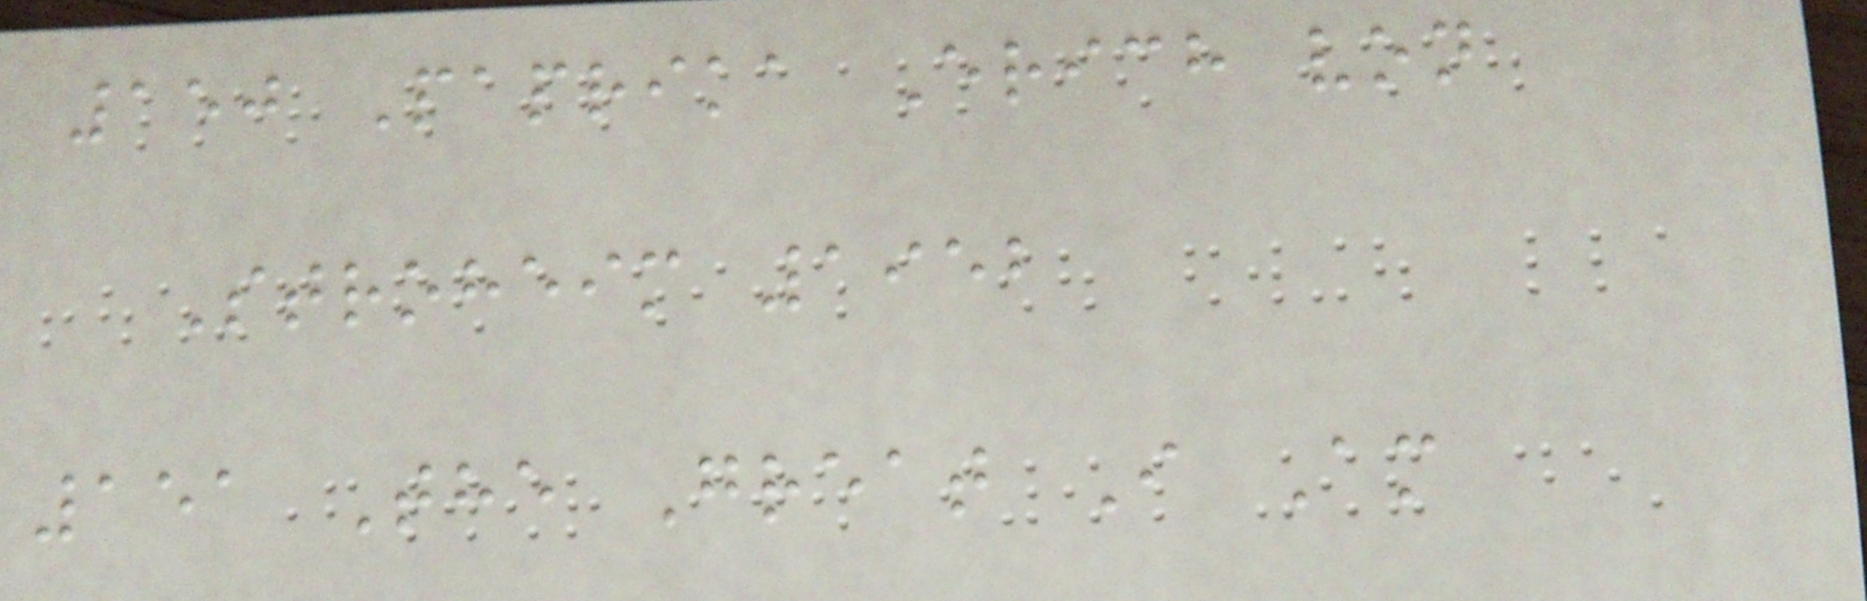150 Paprika Erich von
Stroheim 1952
151 The Great I Am
